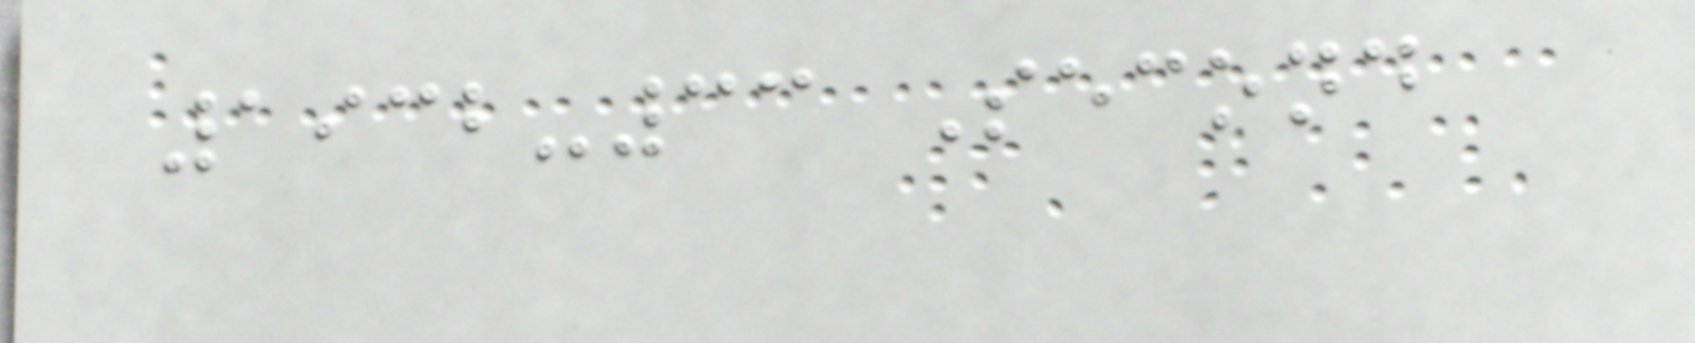1932-33 Second
